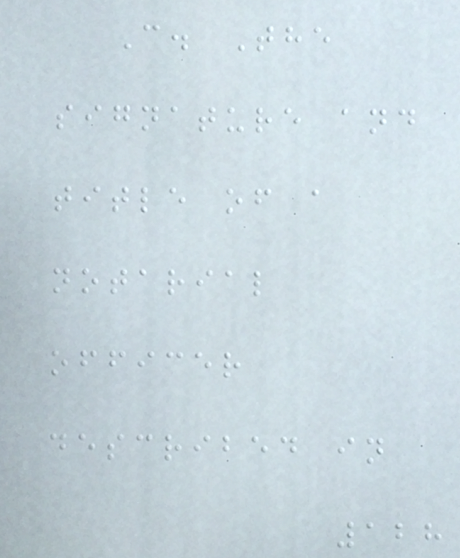C. The
signature and
title of a
notarial
officer
described in
128
